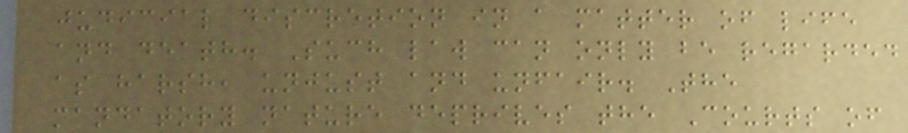judicial discretion in a matter of life
and death. Such law can only be regarded
as harsh, unjust and unfair. The
mandatory nature deprives the Courts of
